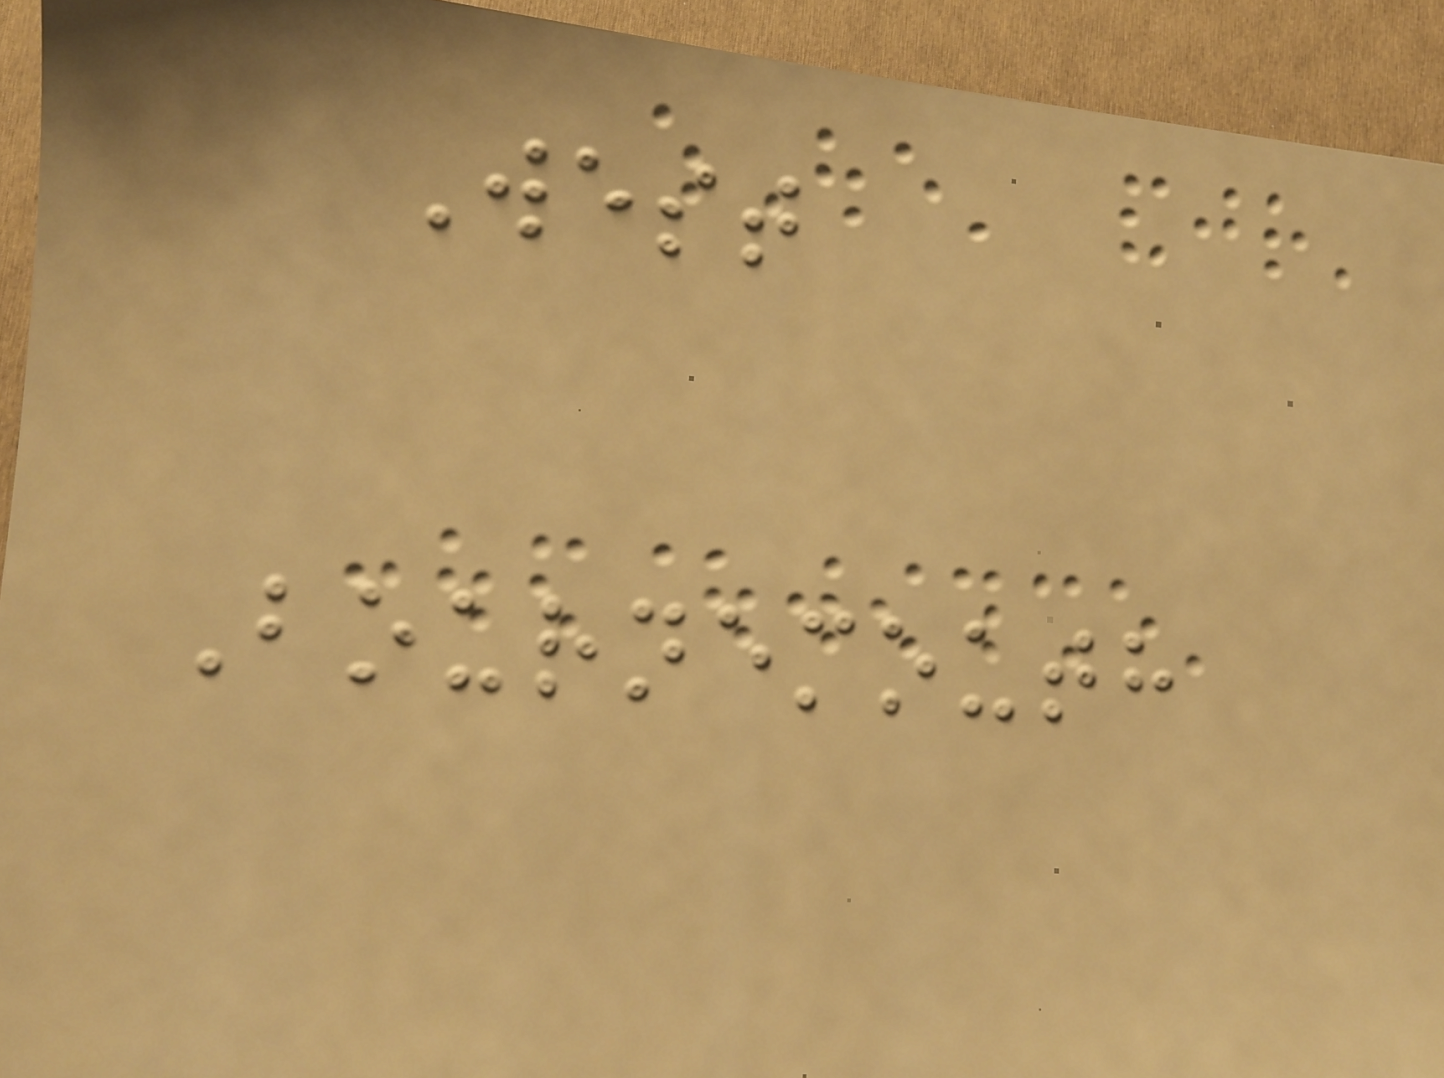West
Bournemouth
